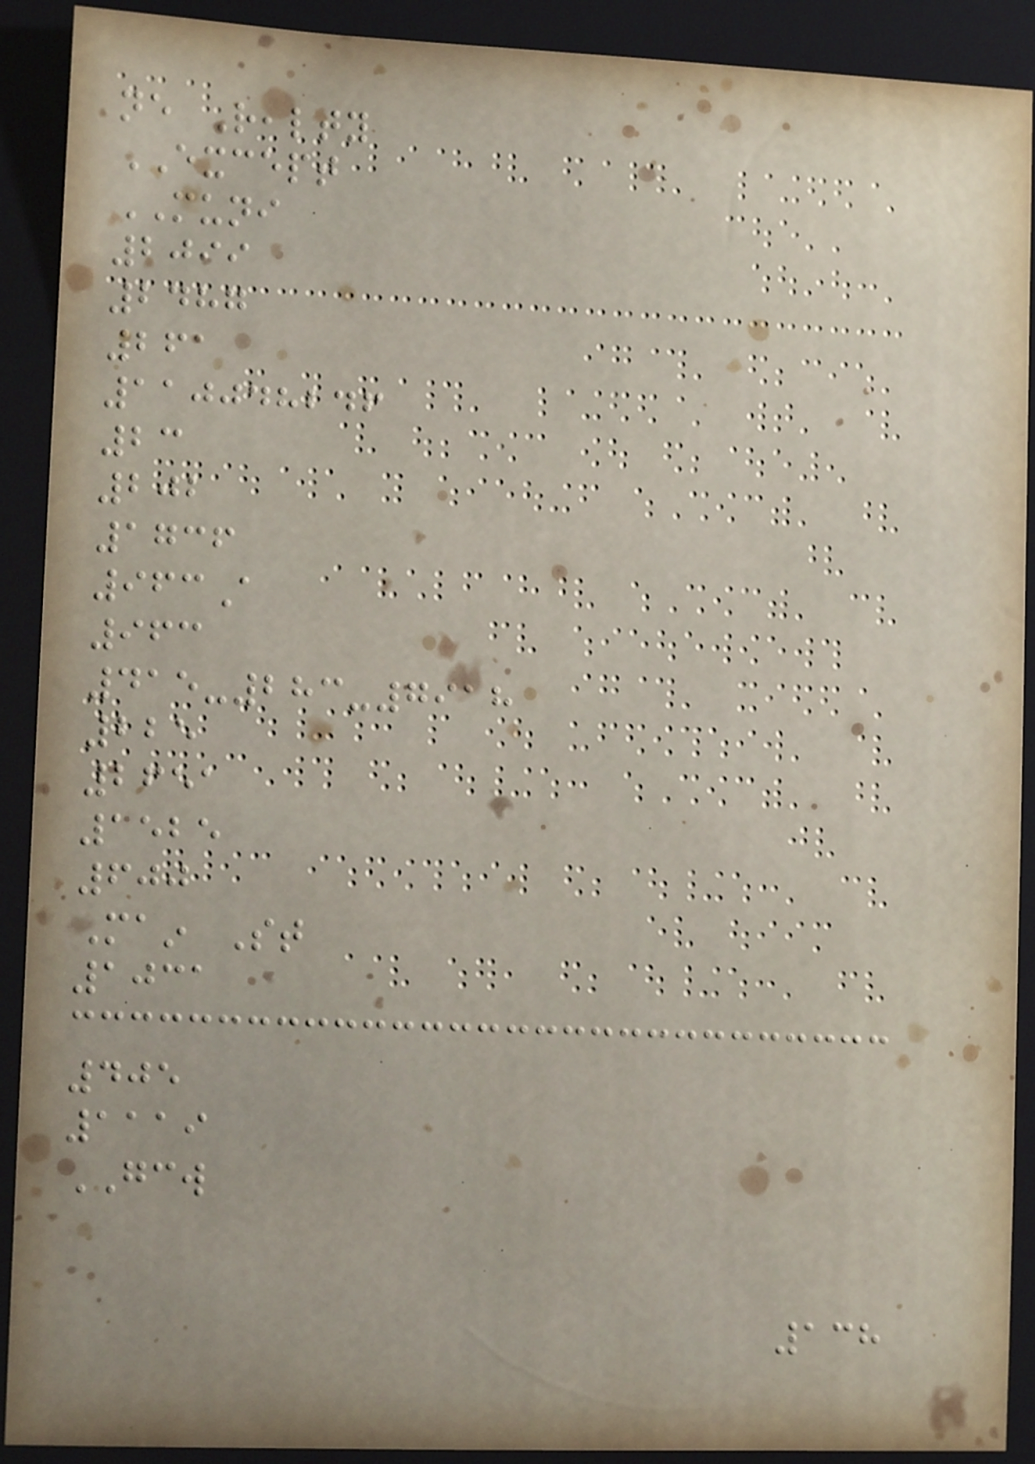ne Realty
EXCEPT
MUNI
2099
2487
261
110048246
23
202
1736
963A
963
415-283-7918
225
2651
1525
600
Main St
1031
405
1119
GCW
138
